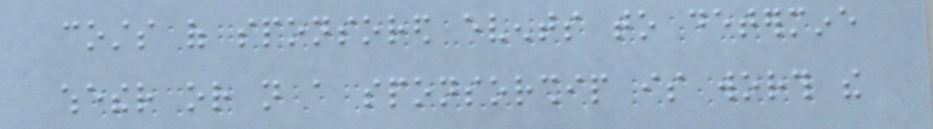costs of sponsored events to determine
whether or not a sponsorship is worth the
